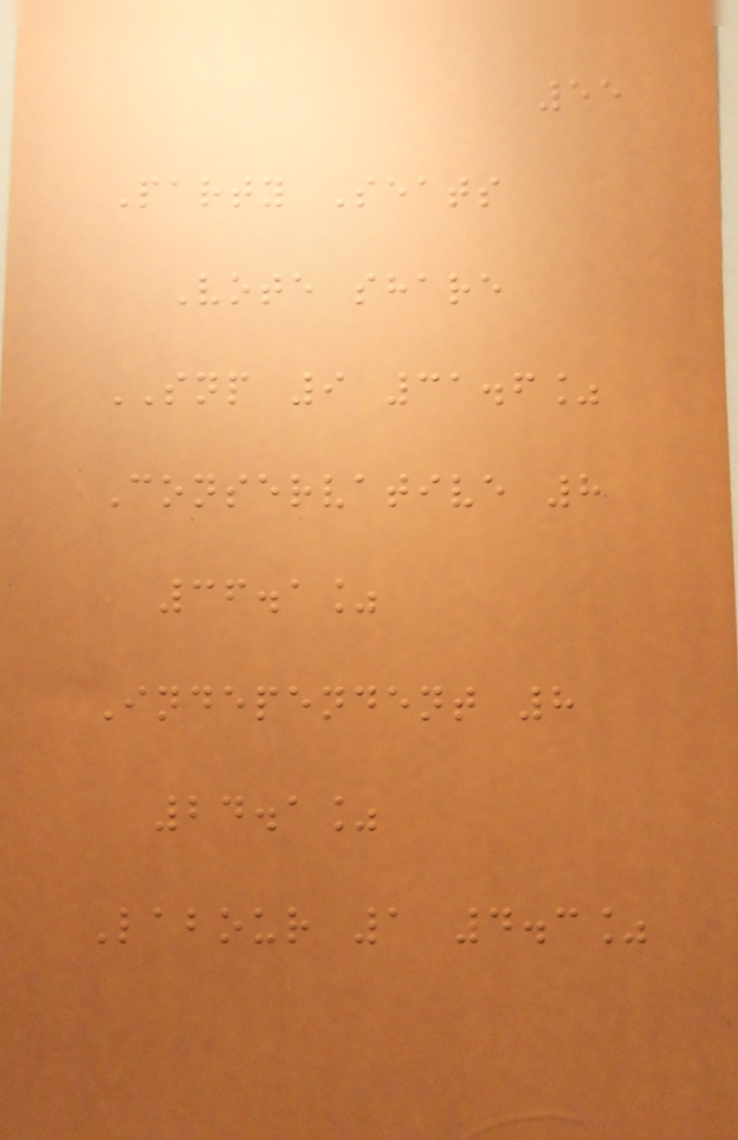55
Party Seats
Vote share
SNP 9 31.6%
Conservative 8
36.1%
Independent 8
24.1%
Labour 1 4.3%
